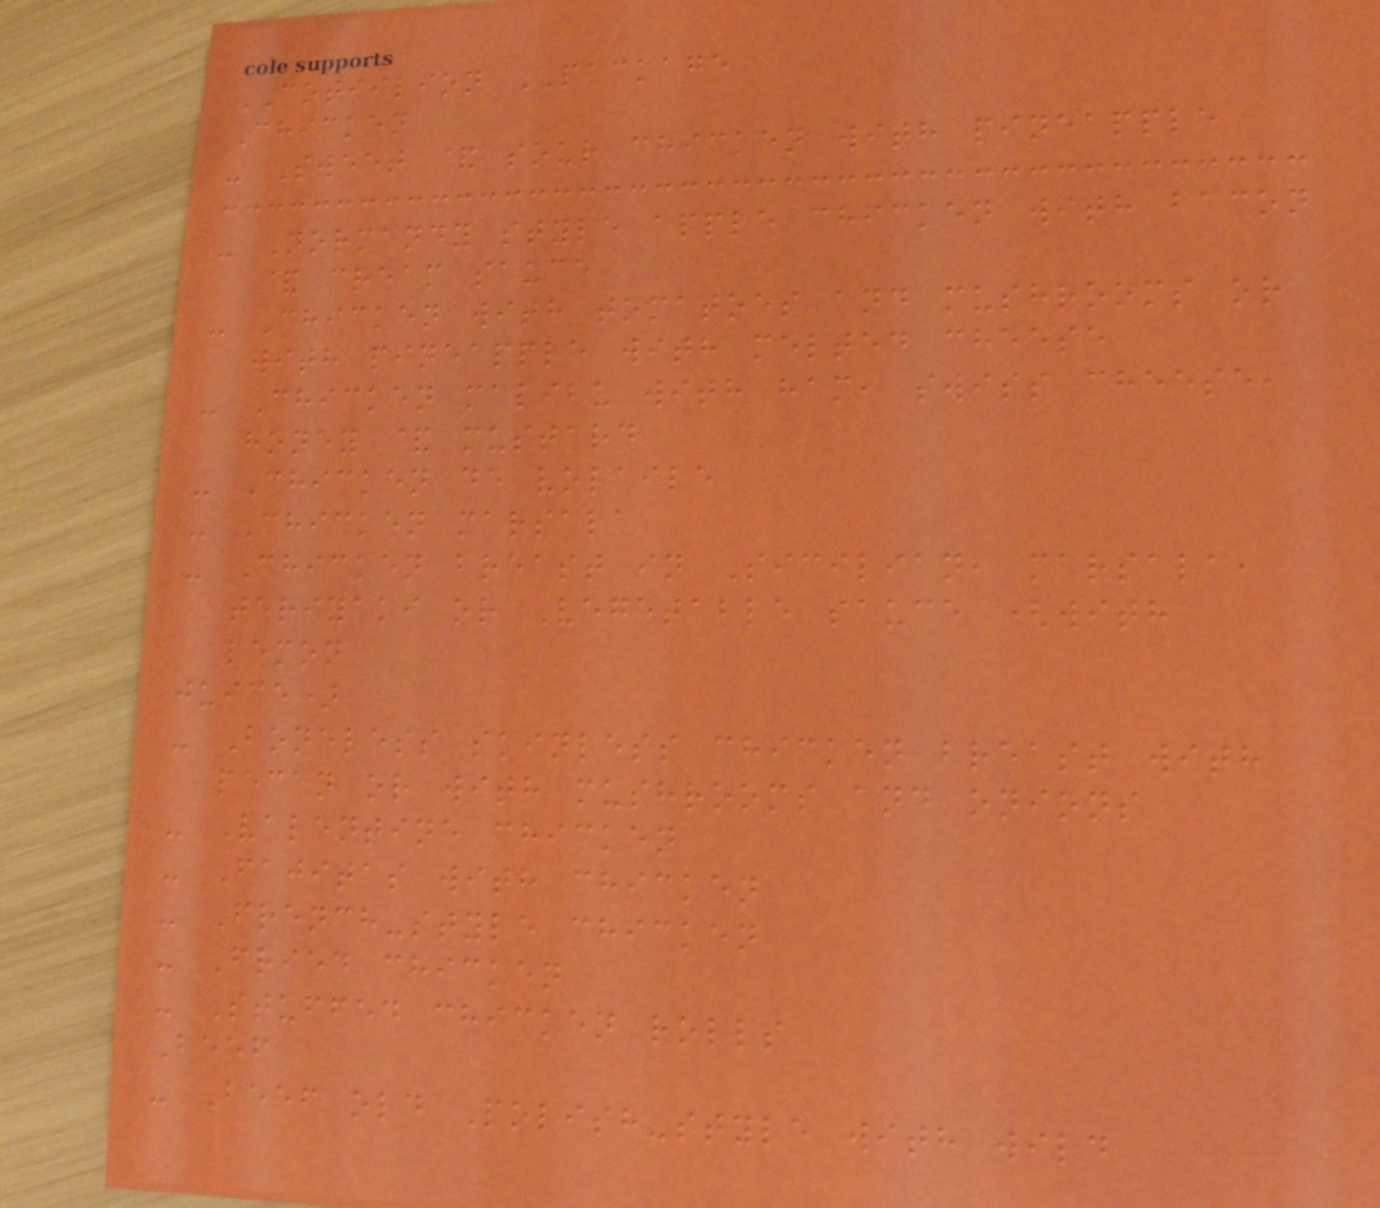COTIILION PACKAGE
Chicken
- Sweet & sour chicken with pineapple
- Normandy style apple chicken with bacon
& cream sauce
- Chicken with tomatoes and mushrooms or
with pineapple with melted cheese
- Chicken malibu with ham, swiss cheese,
honey & mustard
- Chicken de volaile
- Chicken marsala
- Chicken breast in Sicilian, marsala,
teriyaki or Vegetable sauce (with
lemon
juice)
- Boneless skinless chicken breast with
pecan or with mushrooms and onions
- Valentine chicken
- Fajitas with chicken
- French-style chicken
- Fried chicken
- Stuffed chicken rolls
Beef
- Beef old Polish-style with wild
